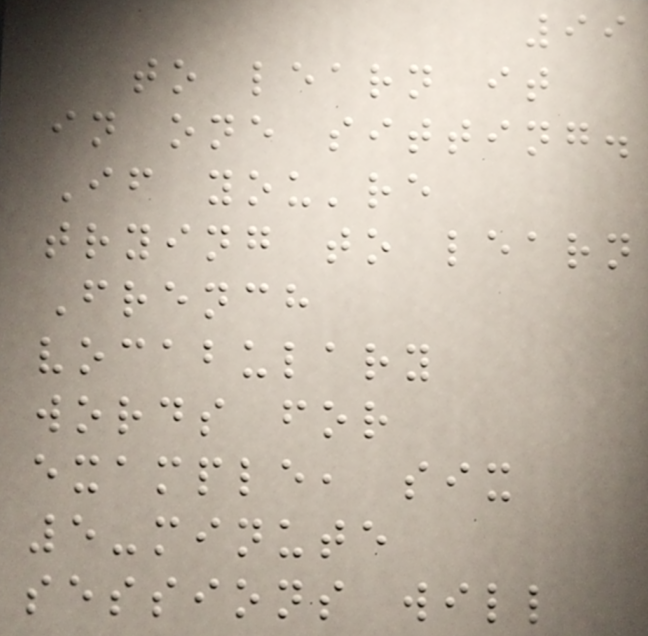99
to learn it
in one sitting.
If you're
trying to learn
French
vocabulary
words for
example, six
5-minute
sessions will
